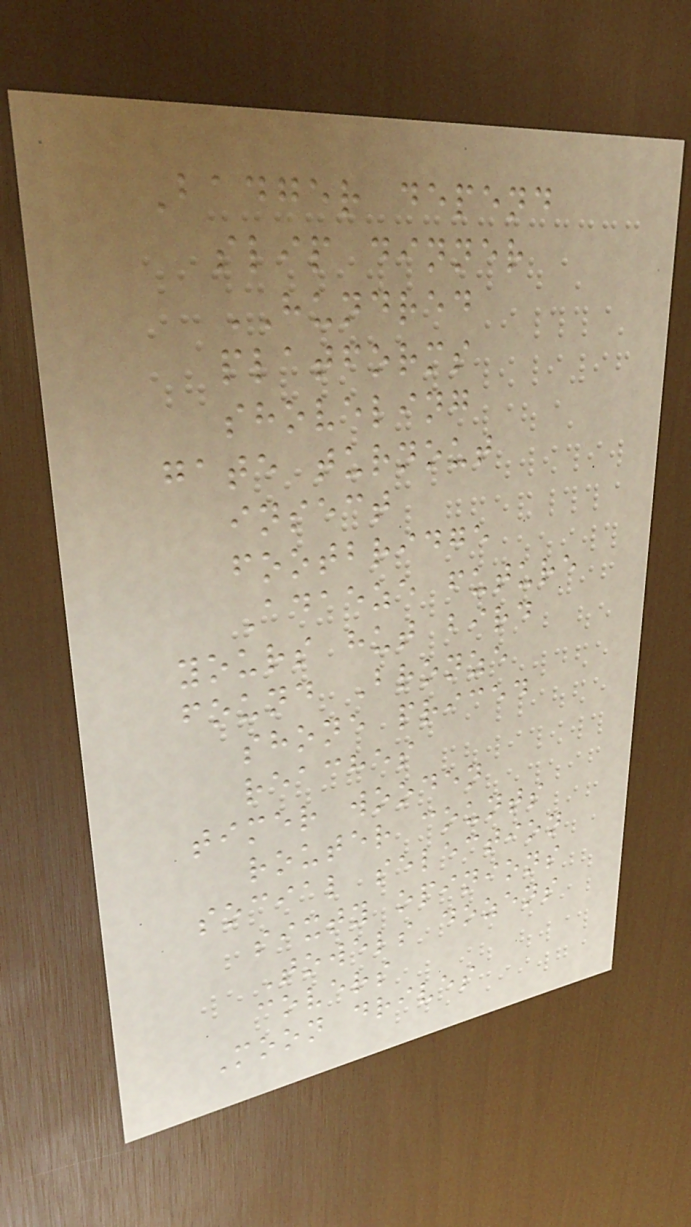Badger depend
slip dinner
HUNDRED
platforms
shoveling
gate turnout
insect
footbridge
Adaeze future
yours hut bird
found Bronze
shone priced
reaches
timer wooden
router counts
social selection
sixty opinions
Towels dozens
covers
Moon drives
